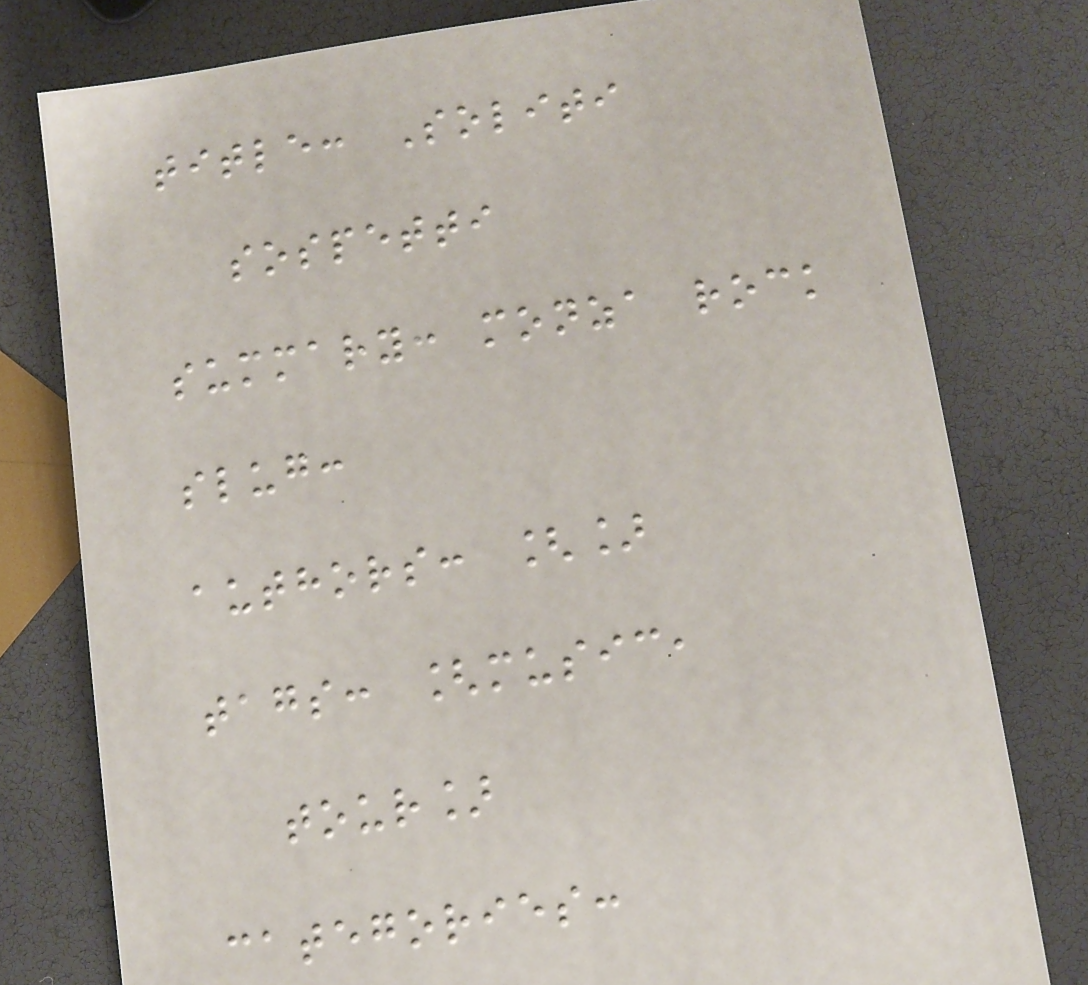title: Soliti
sospetti
summary: monza rock
slug:
authors: []
tags: [music,
tour]
categories:
